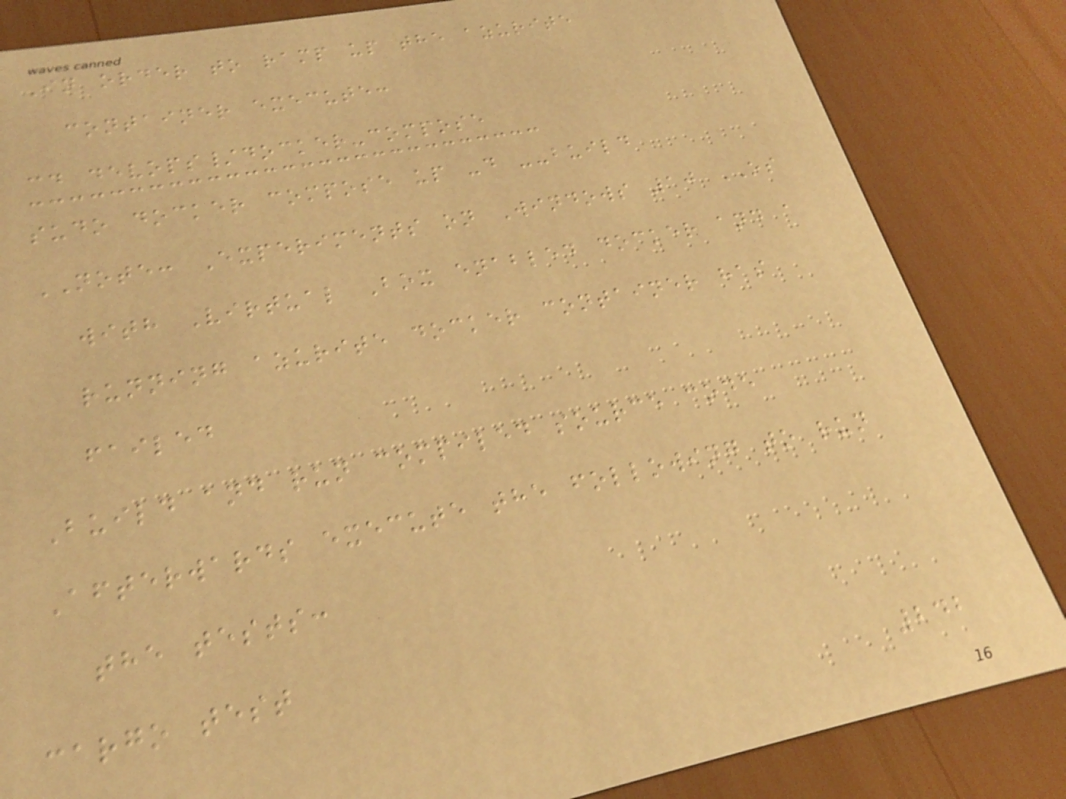In order to ramp up the azurite
container execute:
cd devops/docker-compose
sudo docker compose up -d --build
NOTE: Experiments on Windows 10 OS
with Virtual Box enabled docker and a
running azurite docker container has
failed
Build and run compiled source code
Afterwards execute the following to run
the tests:
cargo test
242
